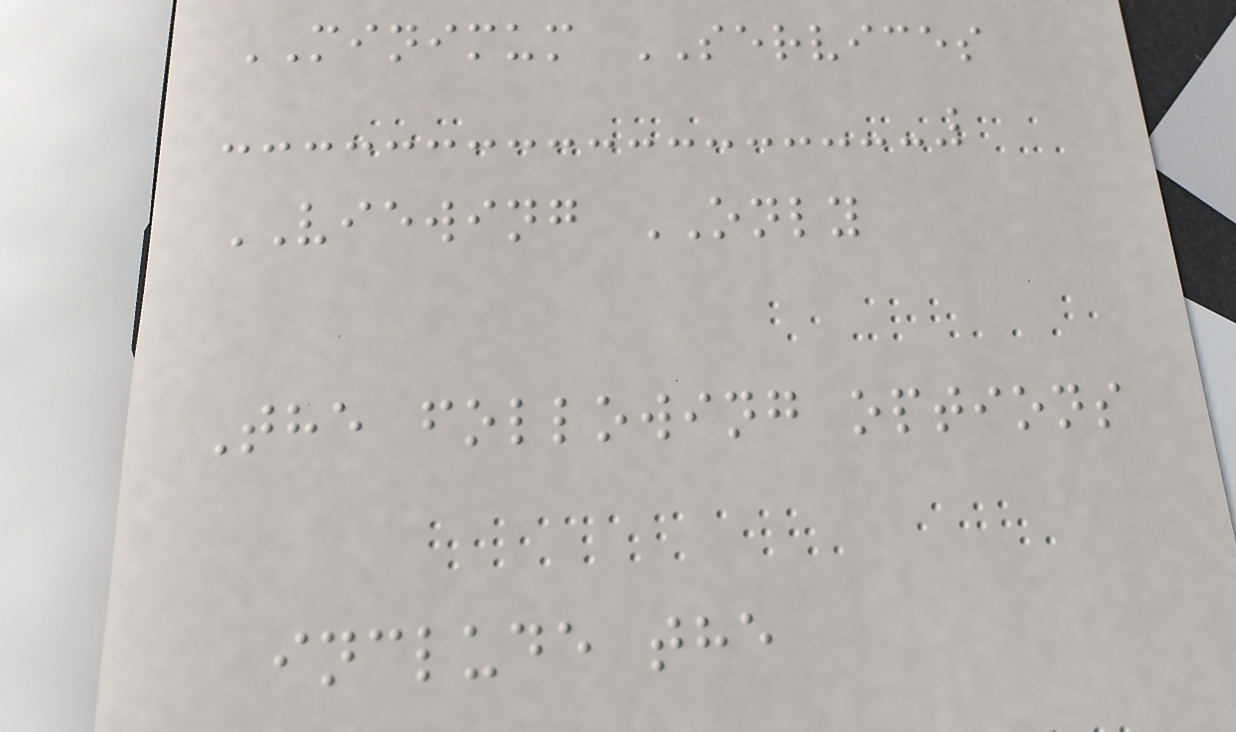MINIMUM SERVICES
VIEWING ONLY
The following options
include the
